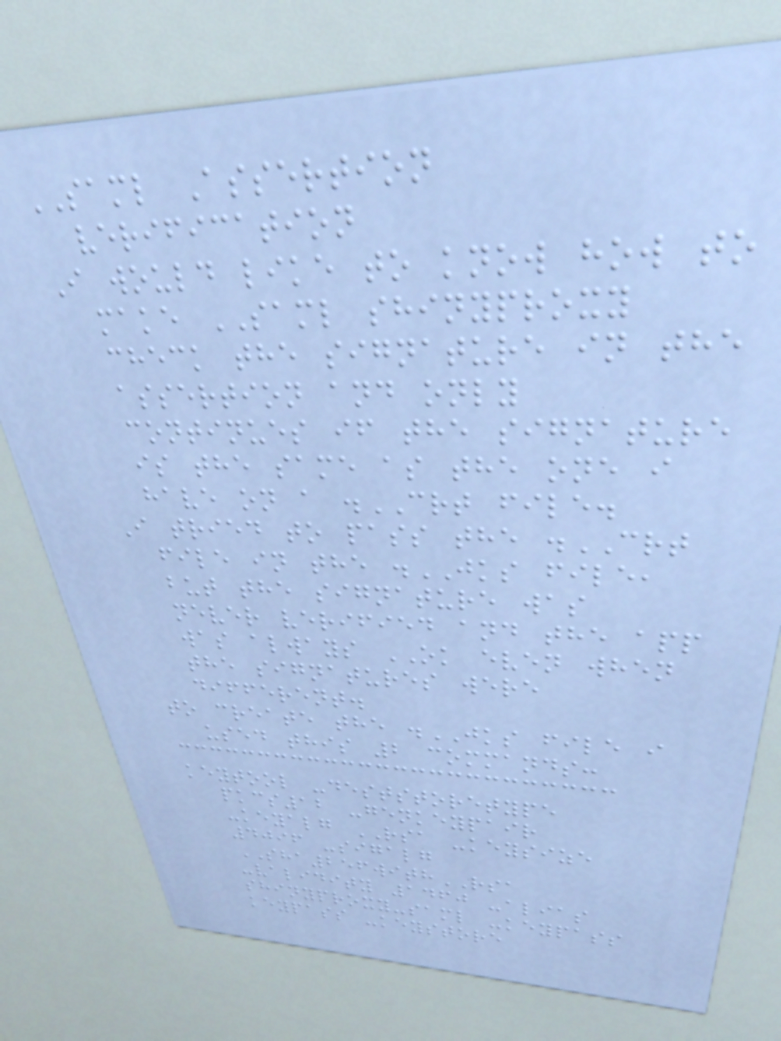SAML Assertion
verification
I would like to know how to
make SAML shinyproxy
check the signature in the
assertion and only
continues if the signature
is the same as the one i
have on a .CRT file.
I tried to pass the .CRT
file in the .JKS file,
but the signature was
never verified and the app
was always OK even when
the signatures were
different.
to create the .JKS file i
used this 2 commands:
keytool -deststoretype
pkcs12 -genkeypair
-keyalg RSA -keysize
4096 -sigalg
SHA256withRSA
-validity 1460 -alias
shinyproxy-saml -keypass
keypass -keystore
